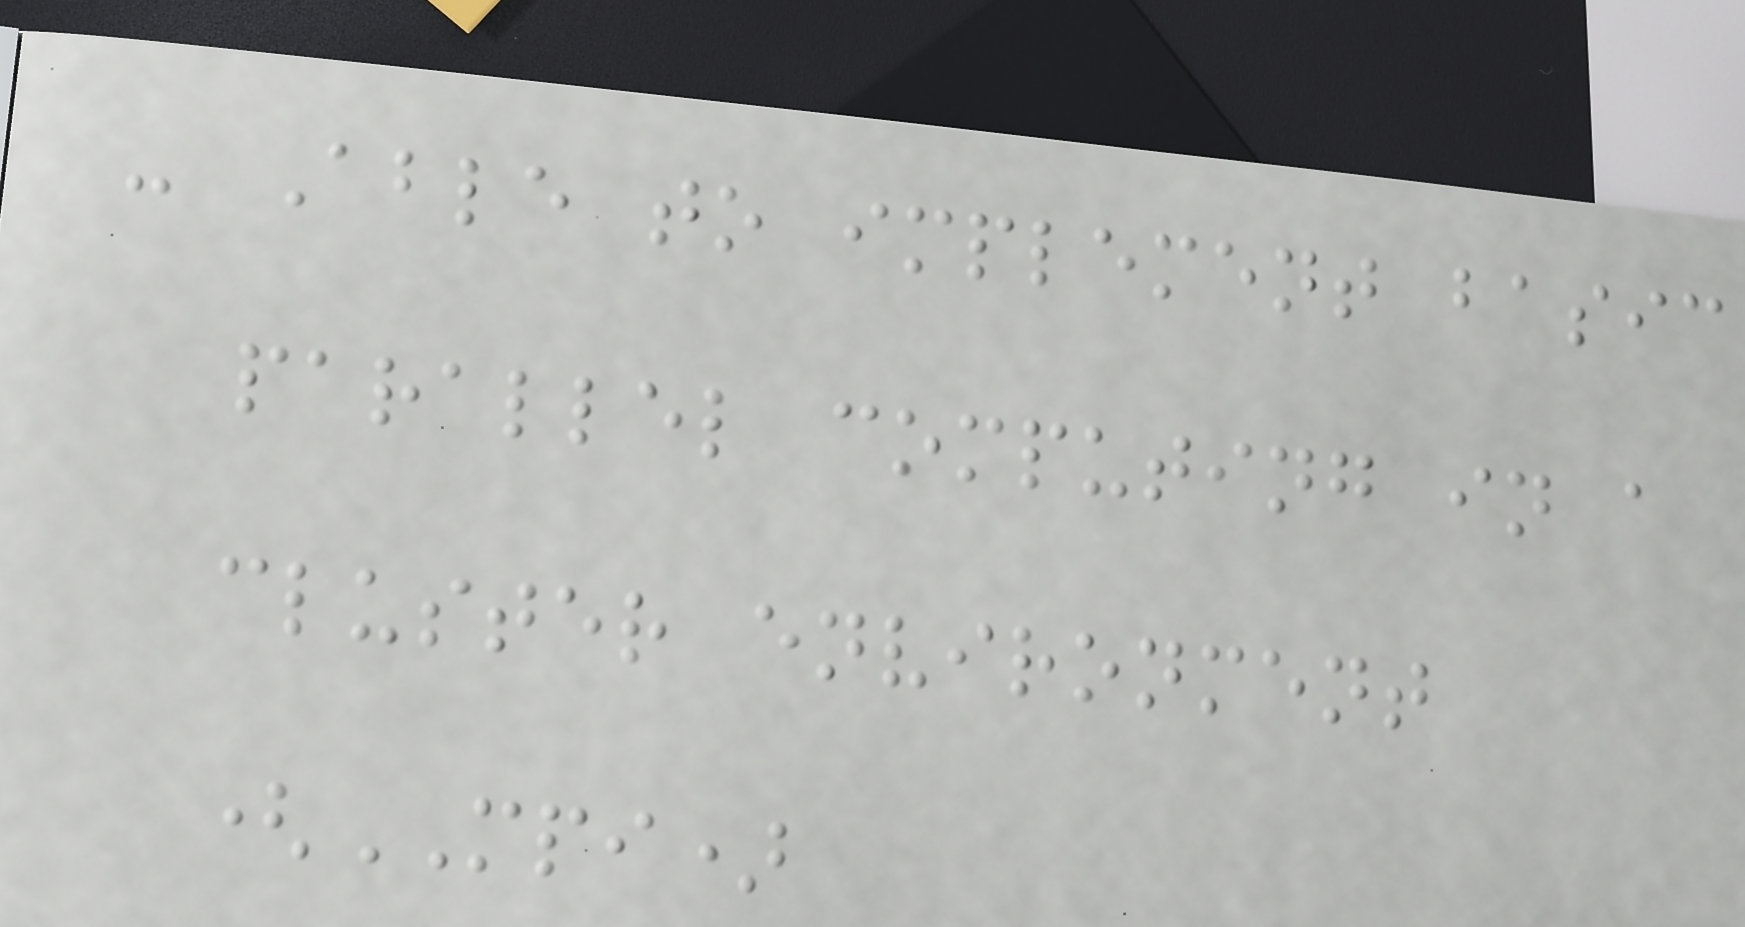- Able to implement basic
parallel computing in a
cluster environment
(MPI)
